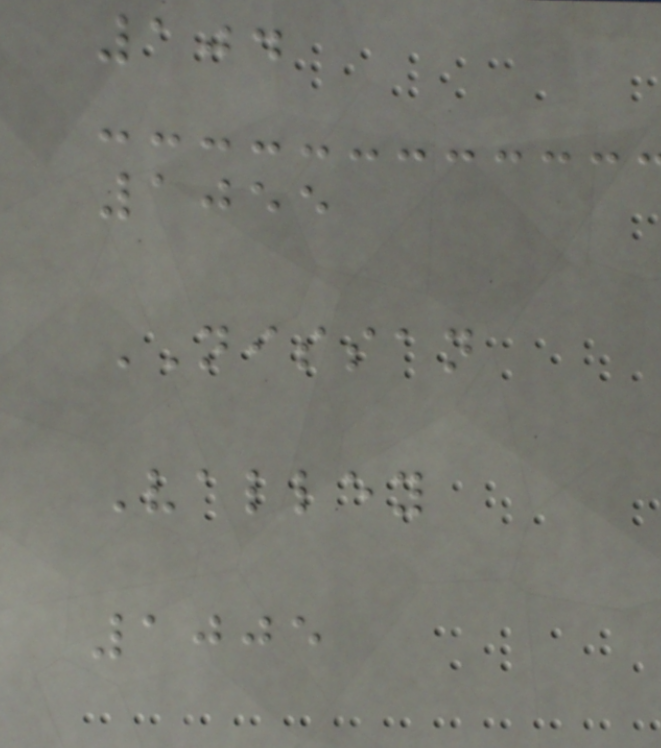104
1055
NISSAN
Valley
1005
